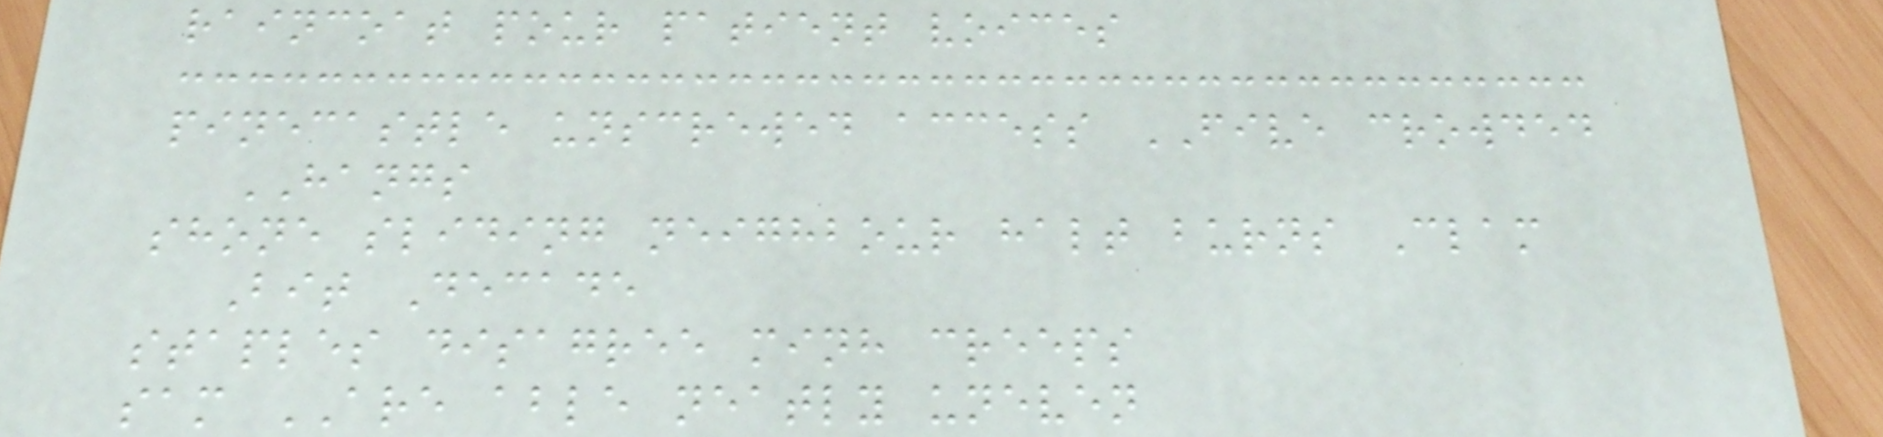raincoat pour patient voices
pinecastle unscrewed access FIVE crowded
HANGS
shone sliding neighbour halt burns Clam
Bit Decade
staples disagree minh creeps
sam ARE able neatly uneven
